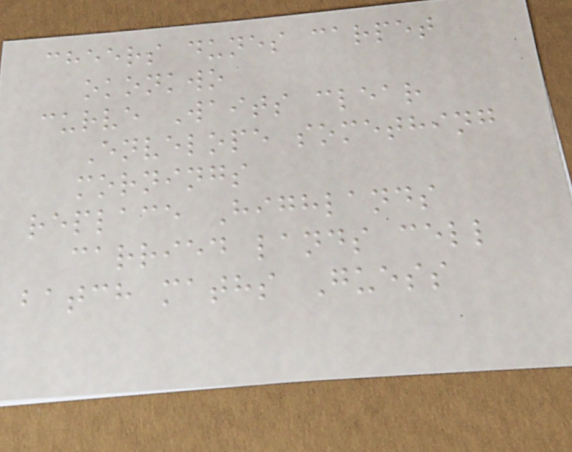cheers dunes carpet
okonkwo
curve Waits clear
Envelope something
mornings
replace Highlands
carried lands cell
batch maths Guess
